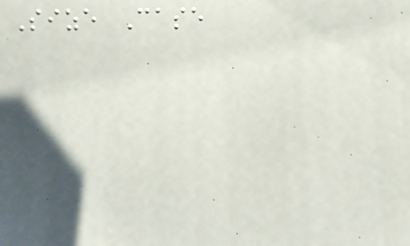Size Case
